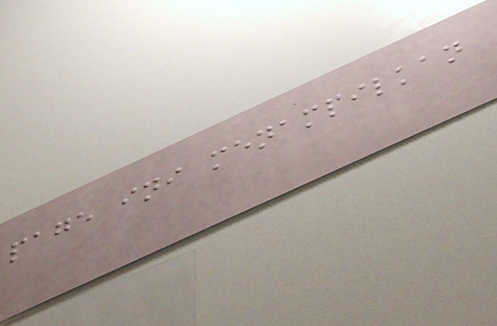page ini menampilkan
